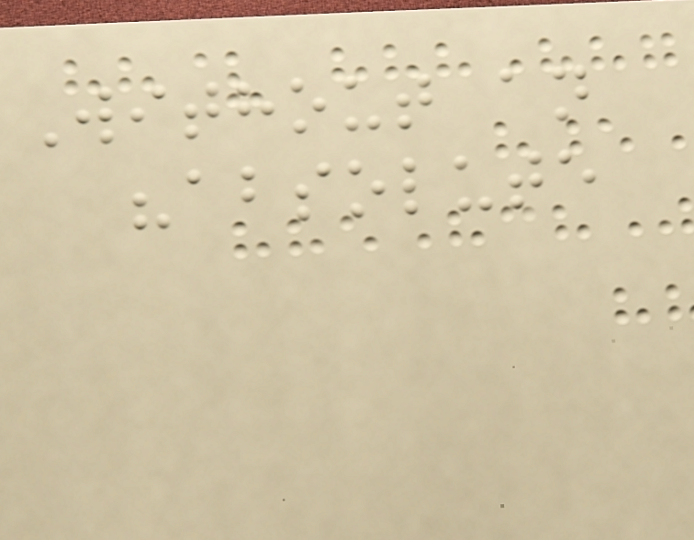Without an
"absolute
